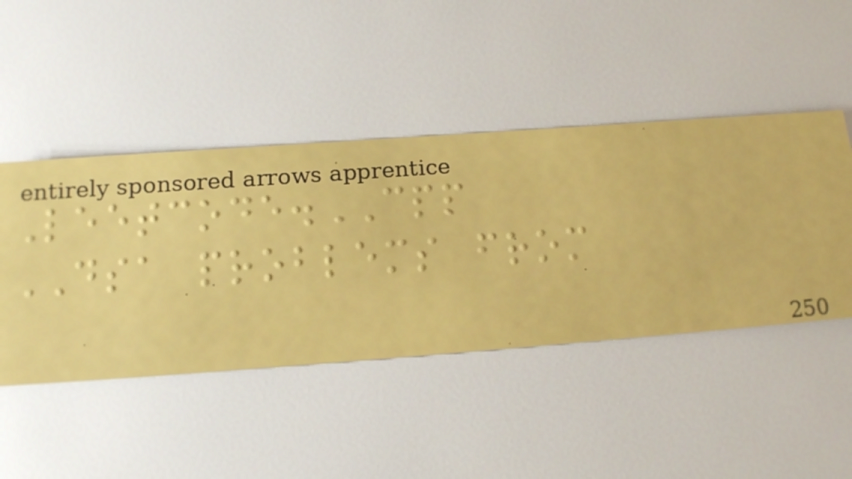Leetcode.CPP
DSA problems from
